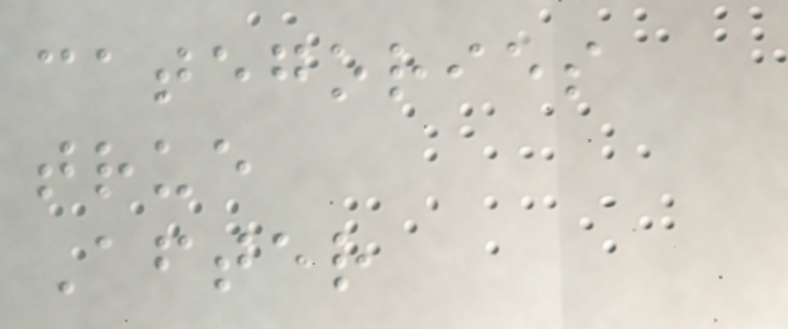categories
true
After
